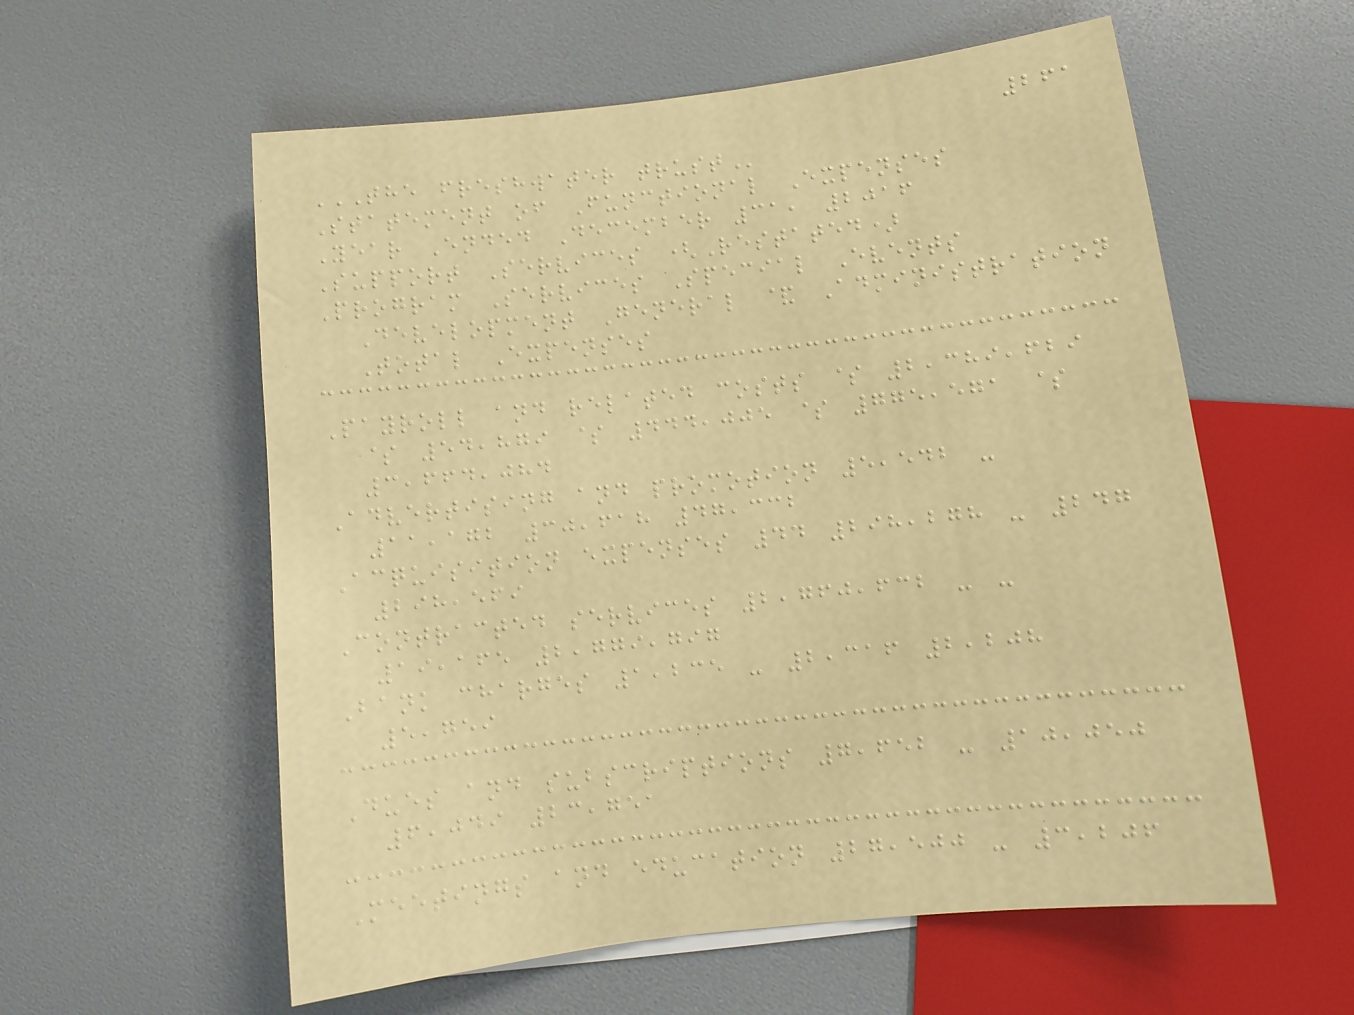261
THE FRESHWATER TRUST
Statement of Functional Expenses
Year Ended December 31, 2016
Support Services (Restated)
Program Services Special Events
Development General & Administration
Total Expenses
Payroll and related costs $ 2,389,629
$ 54,879 $ 444,005 $ 775,571 $
3,664,084
Advertising and promotion 5,542 -
11,172 30,618 47,332
Acquisition expenses 44 298,278 - 247
298,569
Contracted services 2,760,632 - -
19,165 2,779,797
Bank charges 1,235 - 2,316 2,208
5,759
Dues and subscriptions 7,652 - 10,050
6,049 23,751
Meetings and education 27,500 - 3,206
